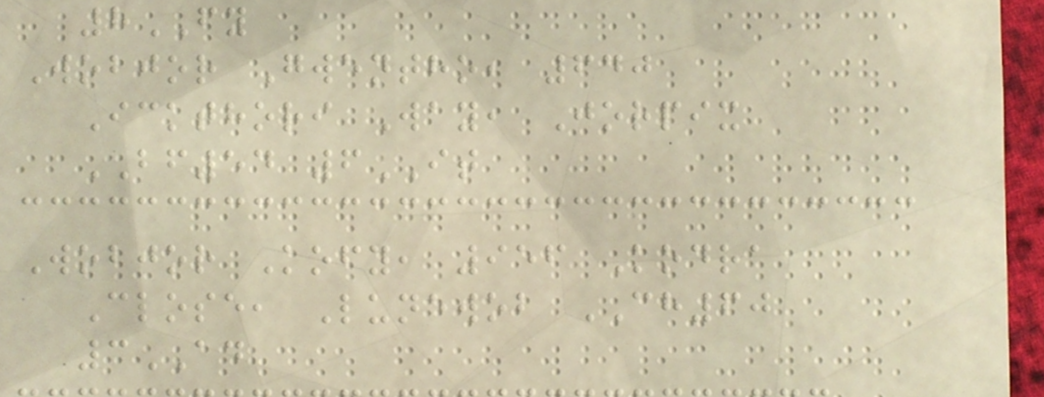8FY
Wobjor Gwentho, 640
Ickthori Way, Jorpix
BF54 6IT
Wobjor Kofy, 956 Kodra
Close, Lunewob CH60
3AD
